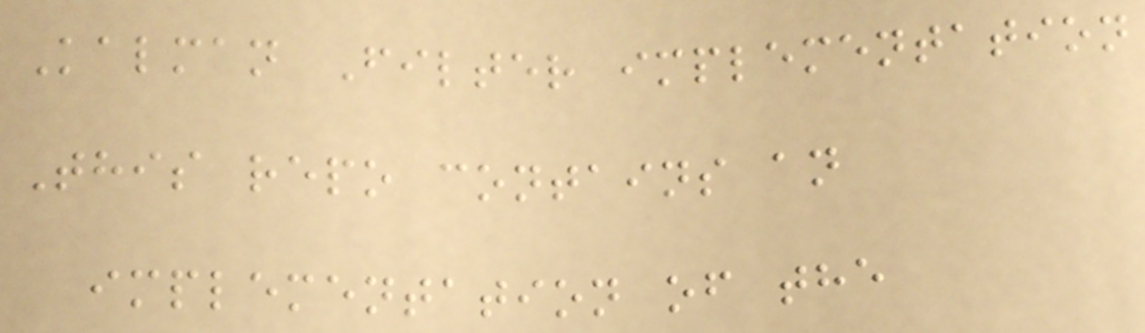Kalman Filter implementation
This repo contains an
implementation of the
